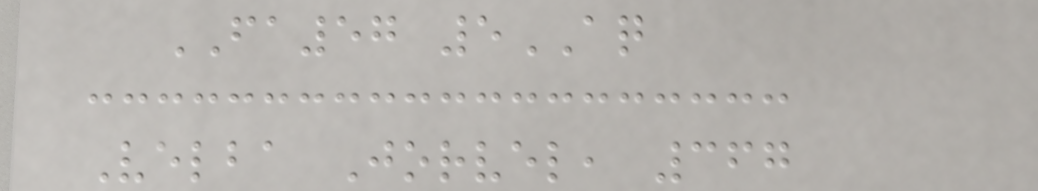FA57 5AQ
Velba Jorvel, 367
